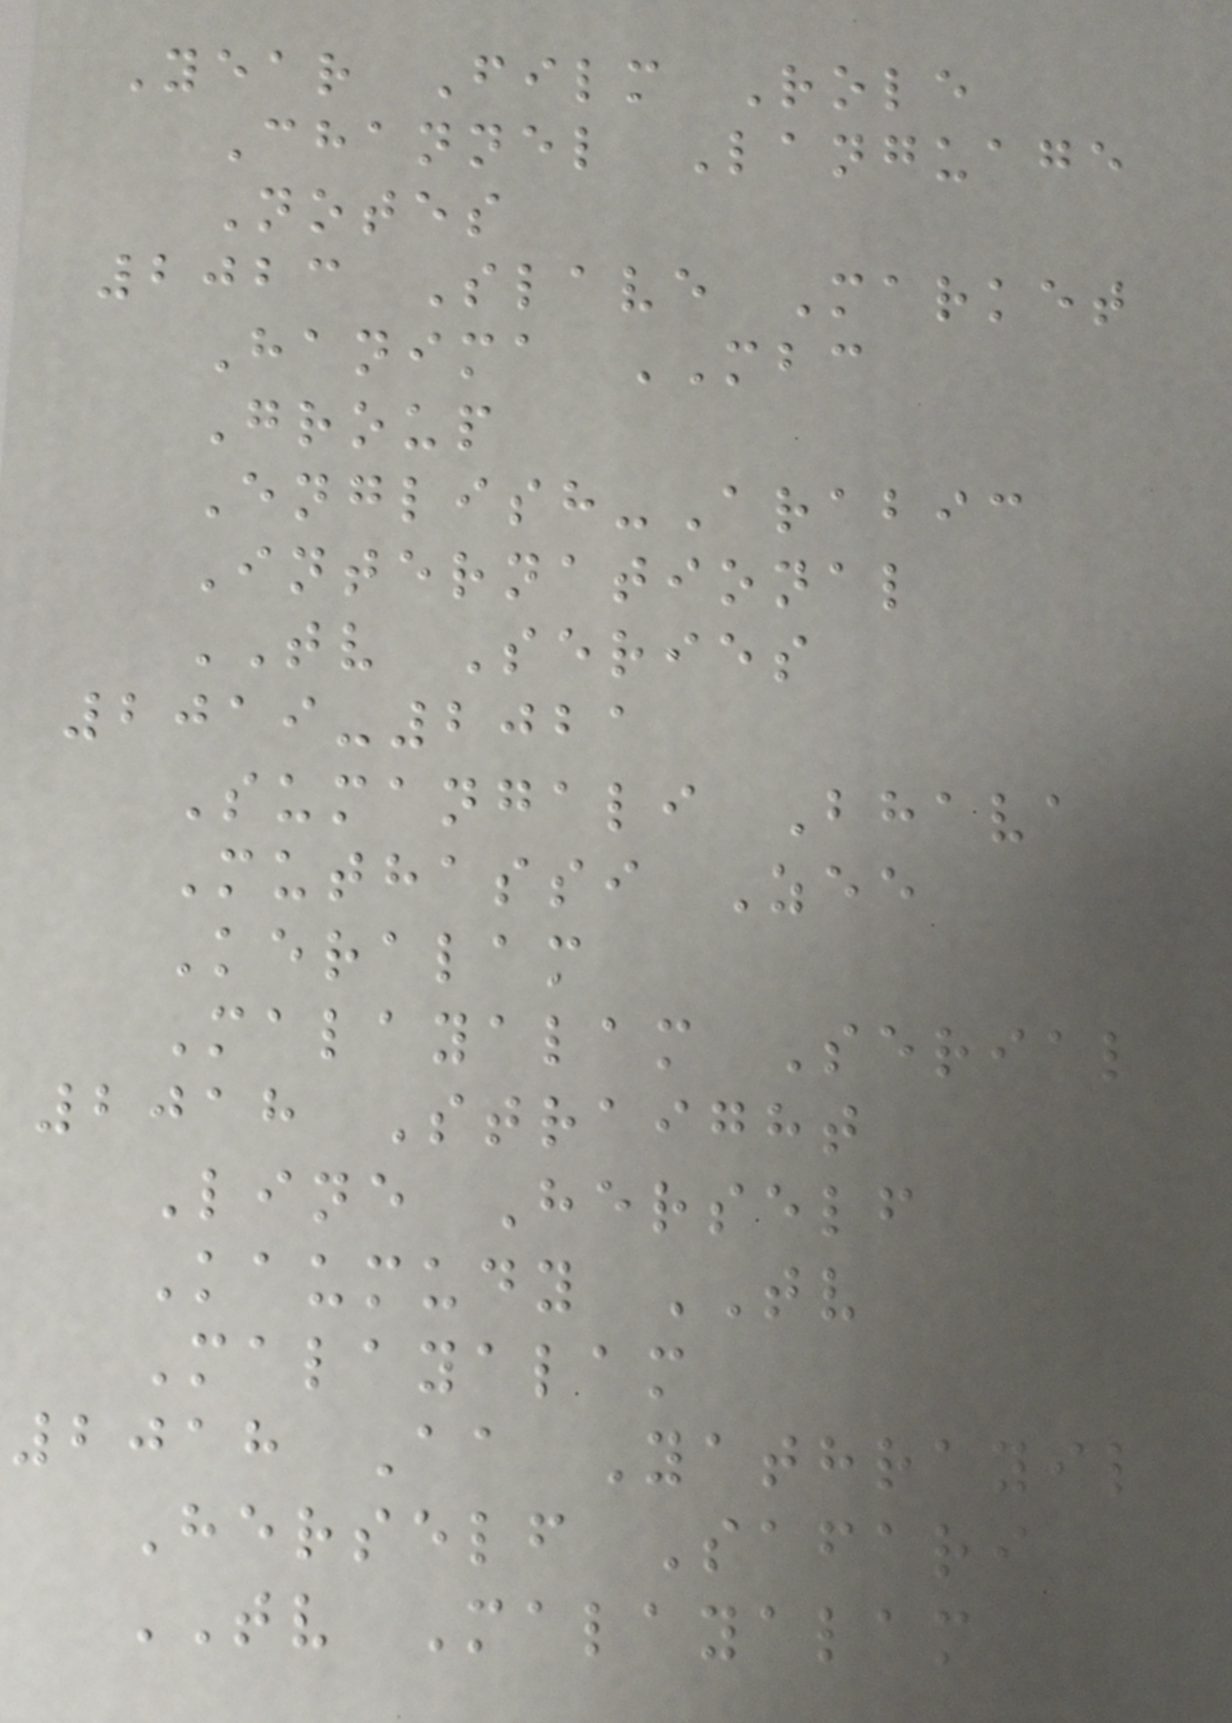Year Film Role
Channel Language
Notes
2023 Slave Market
Hanima MBC
Group
English-Arabic
International
TV Series
2019-2021
Sumangali Bhava
Muthassi Zee
Keralam
Malayalam Serial
2018 Straight
Line Herself
Kaumudy TV
Malayalam
2018 Aa Yathrayil
Herself Safari
TV Malayalam
